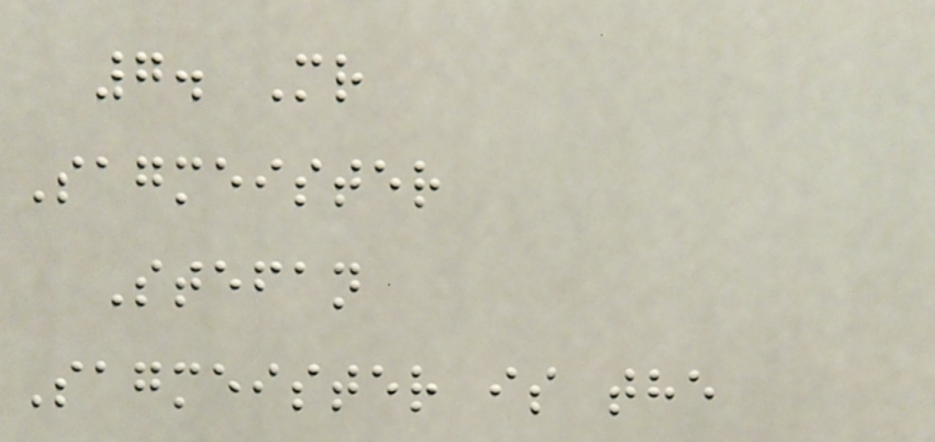7. Mr
Sagmeister
Stefan
Sagmeister is the
